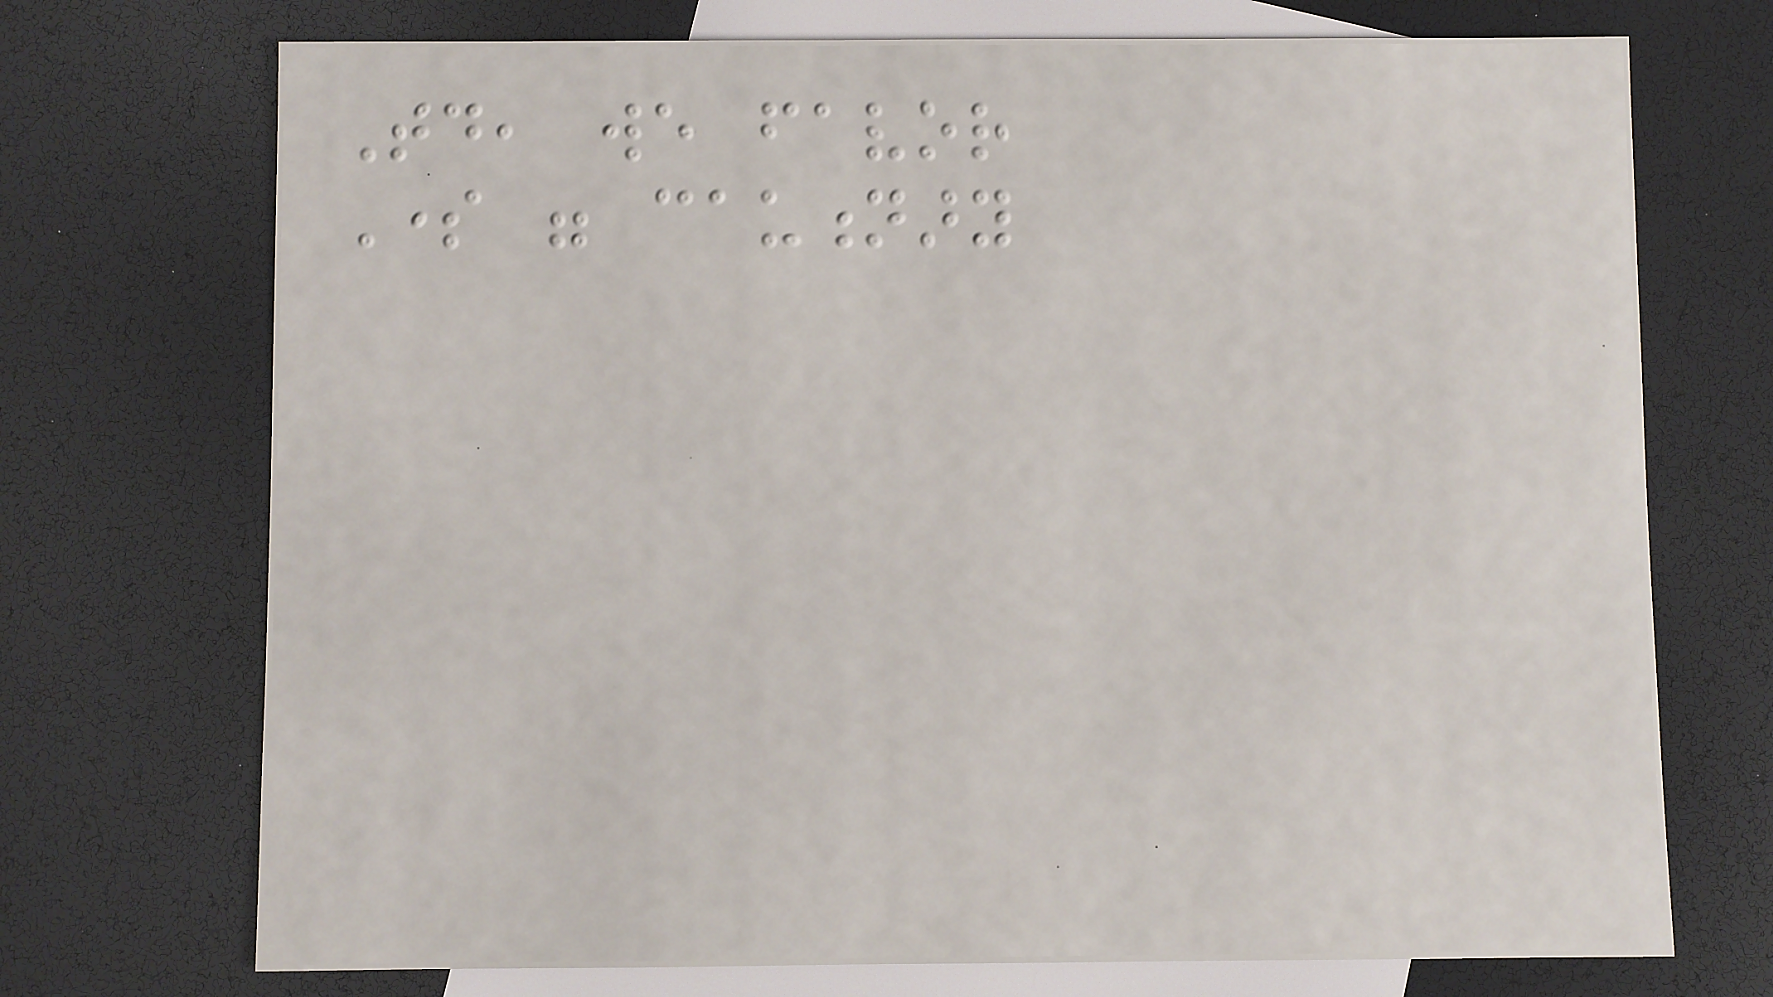Today, we favor
Some were cautionary
